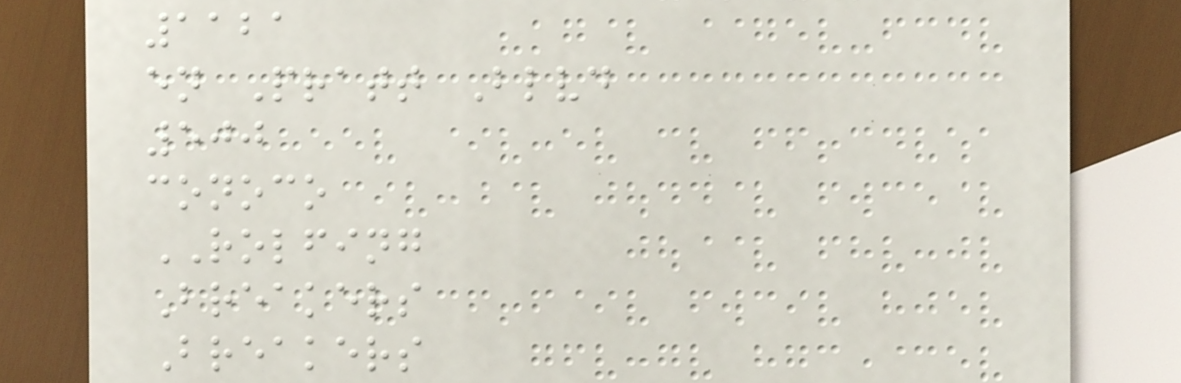1121
en Pratt Blvd
500
conoco
ROLFING
Breakers
Breakers
